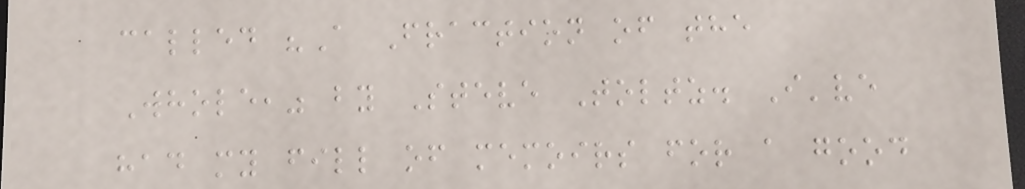called "A Fraction of the
Whole," by Steve Toltz. I've
had my fill of memoirs for a good
